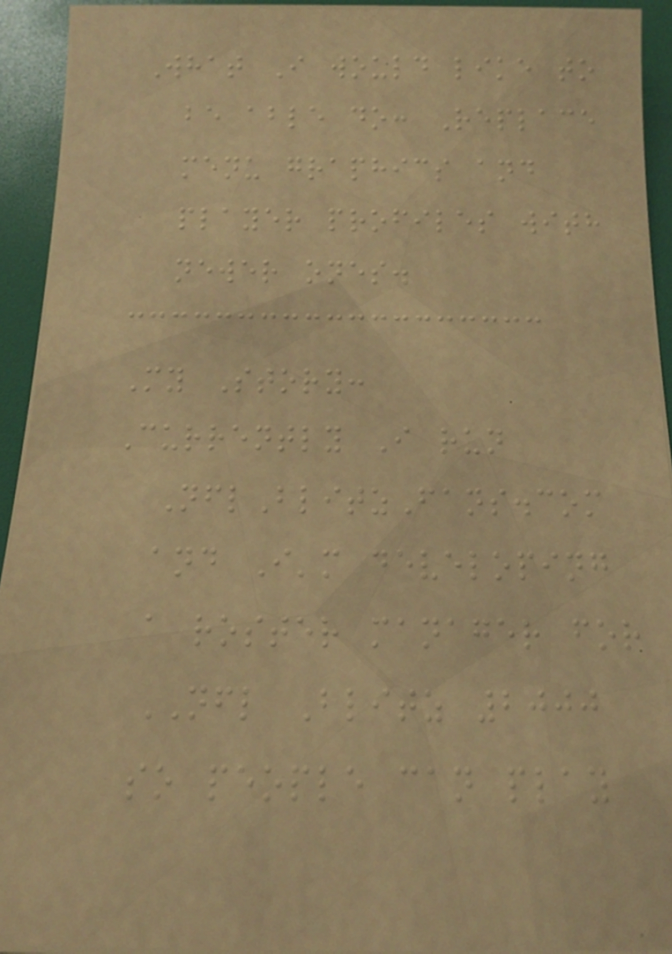What I would like to
be able do: Replace
menu graphics and
player profiles with
newer ones.
My Story:
Currently I run
NflBlitzFans.com
and I'm developing
a roster manager for
NFL Blitz 2000
so people can play
